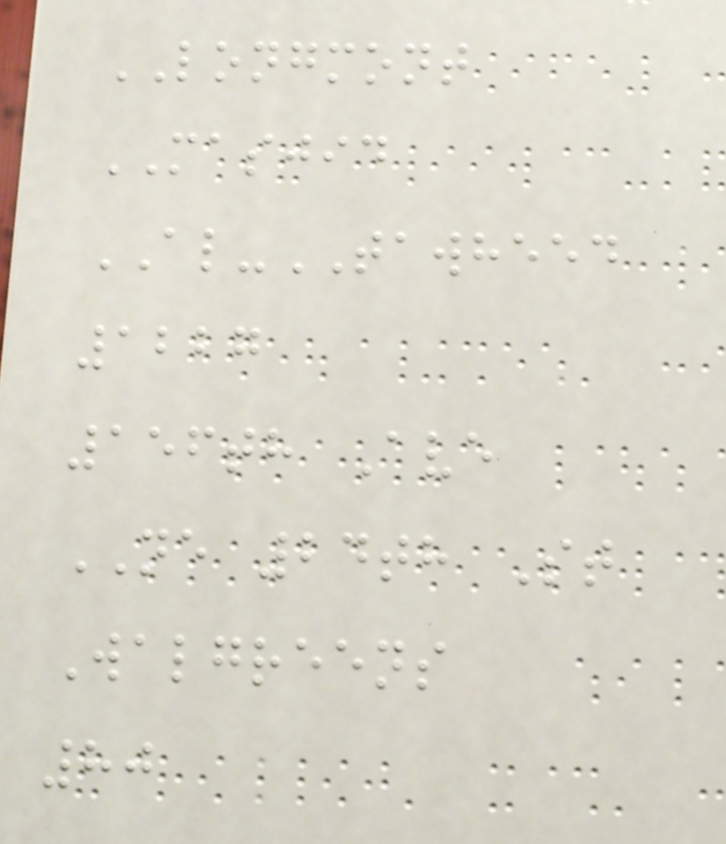LONGMONT
MASJID
AL-TAWHEED
1227
156th Ave
NE 24th St
Walgreens
80
